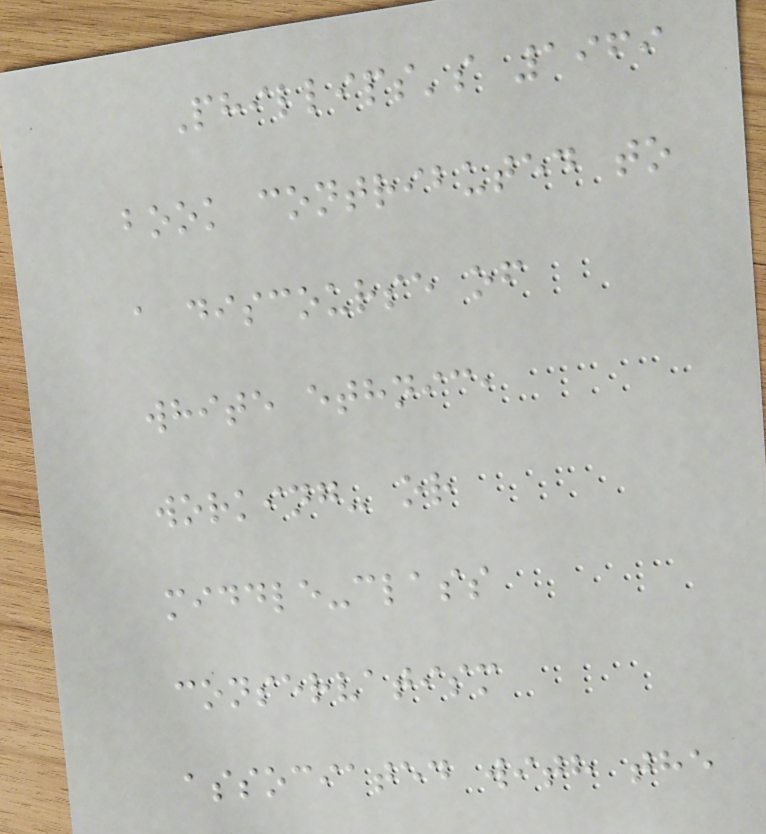Phillips's 1969
book contributed to
a discourse of
white ethnic,
working- or
middle-class
conservatism
associated with the
